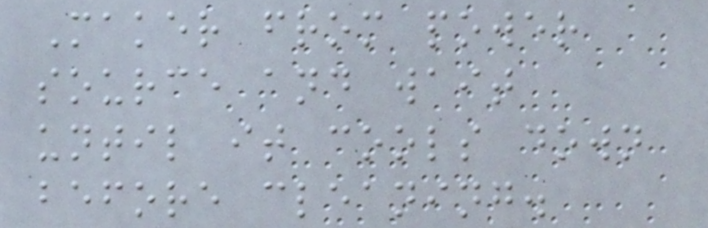Maker from power
source and wait
until it cools down
before cleaning.
